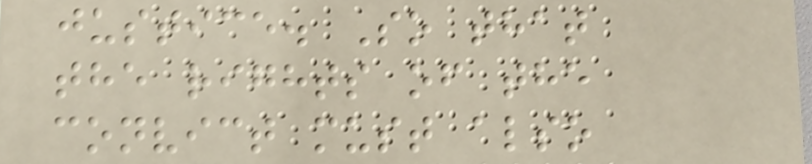justice. So that
the rights of the
convict must also
